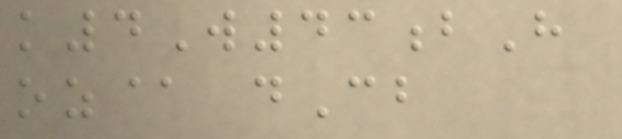k4W43bH
oz@ dCb
